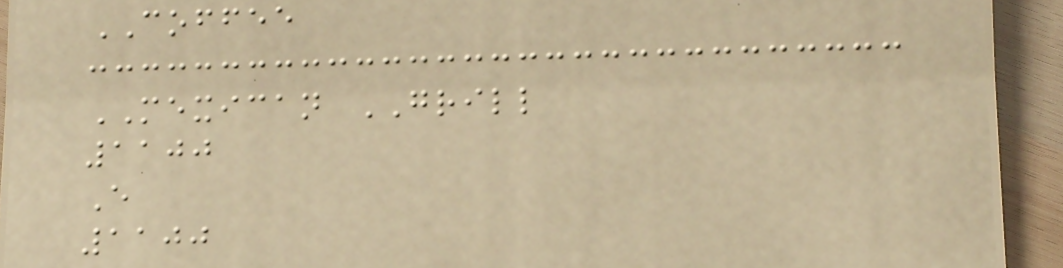COFFEE
MEXICAN GRILL
1100
E
1100
